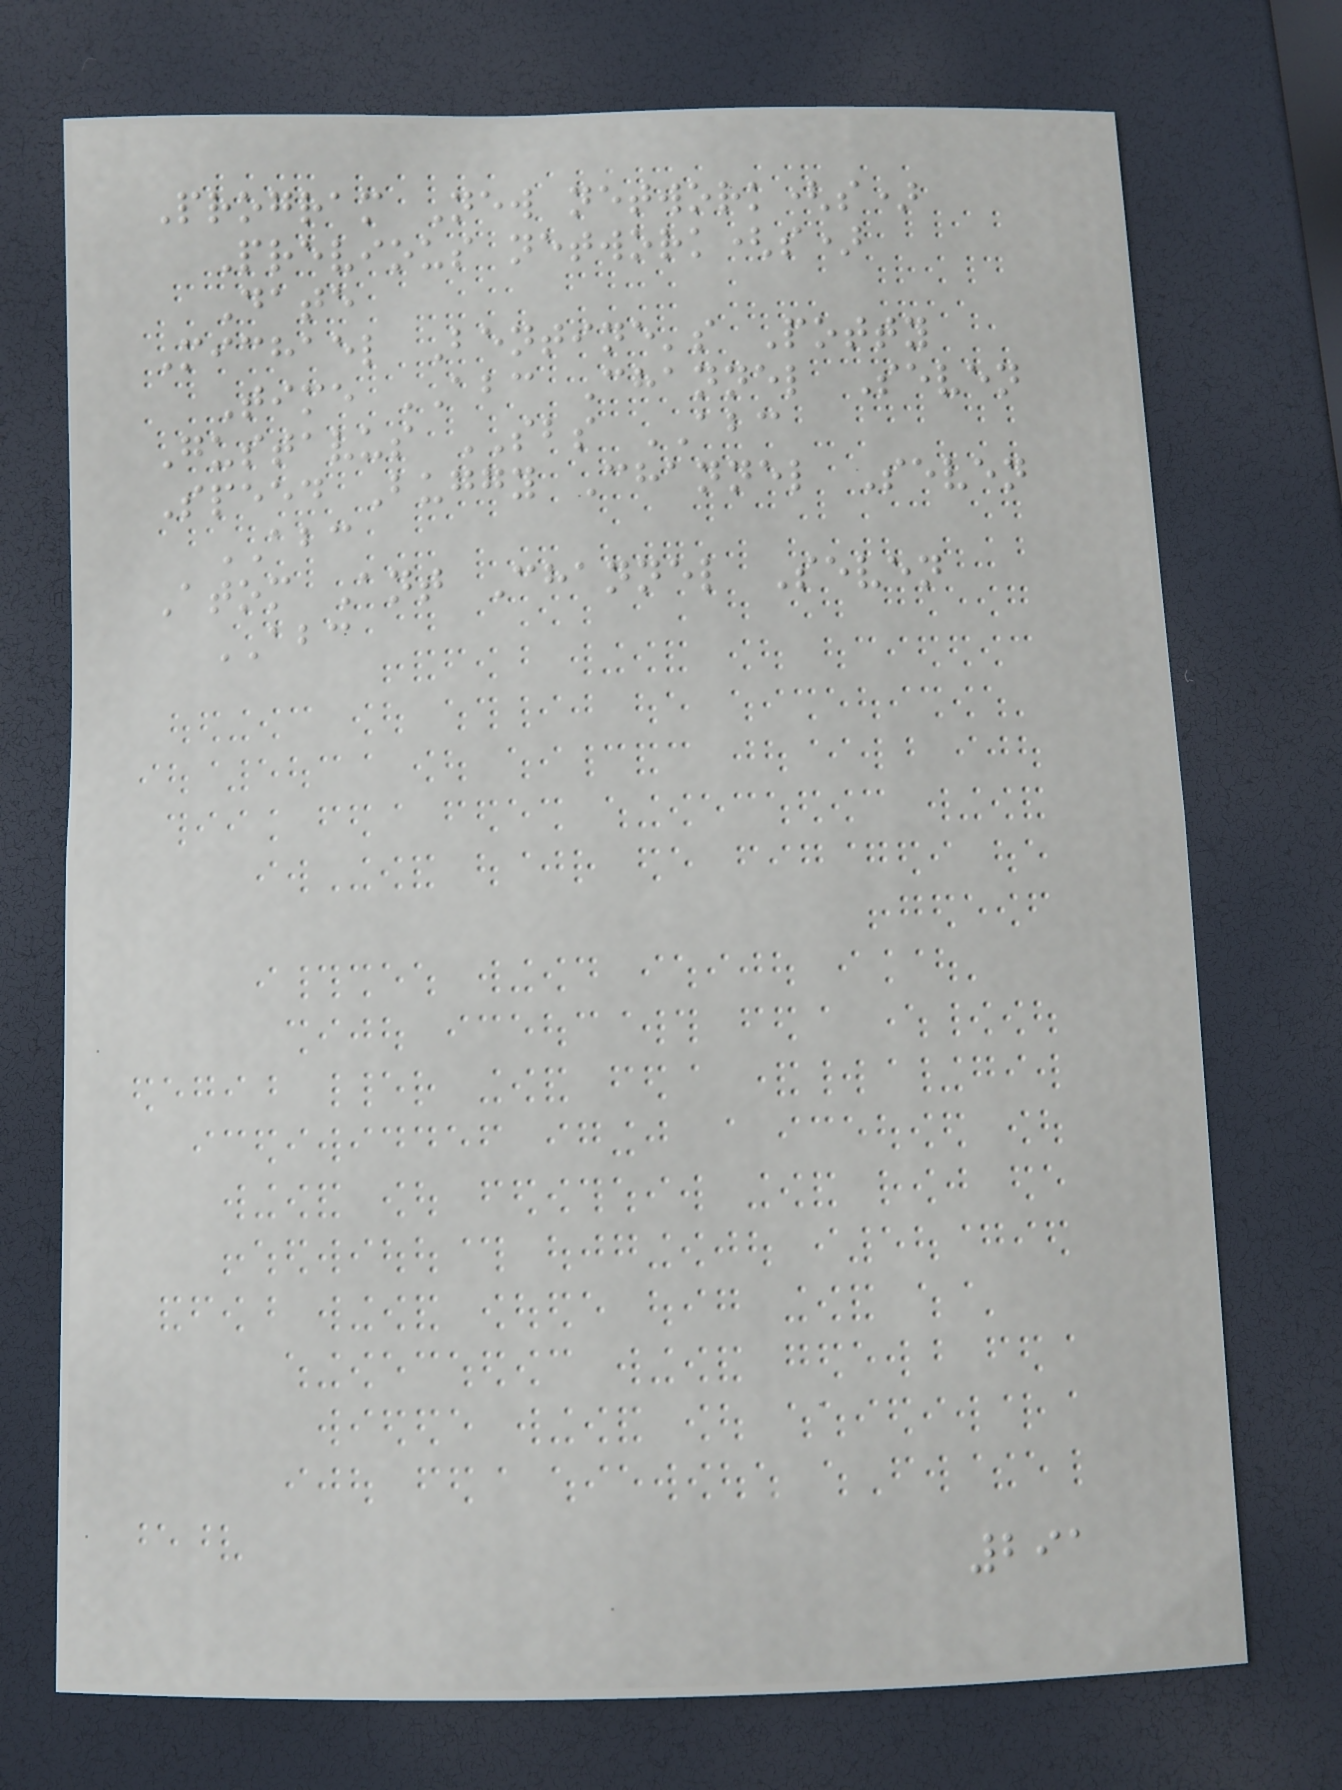Program New network(s)
Previous network(s)
Date
Michael Bentine's Potty
Time ABC Channel Seven
Gustavus SBS ABC
Speed Buggy Channel Seven
ABC
Atom Ant Channel Seven
ABC
291
